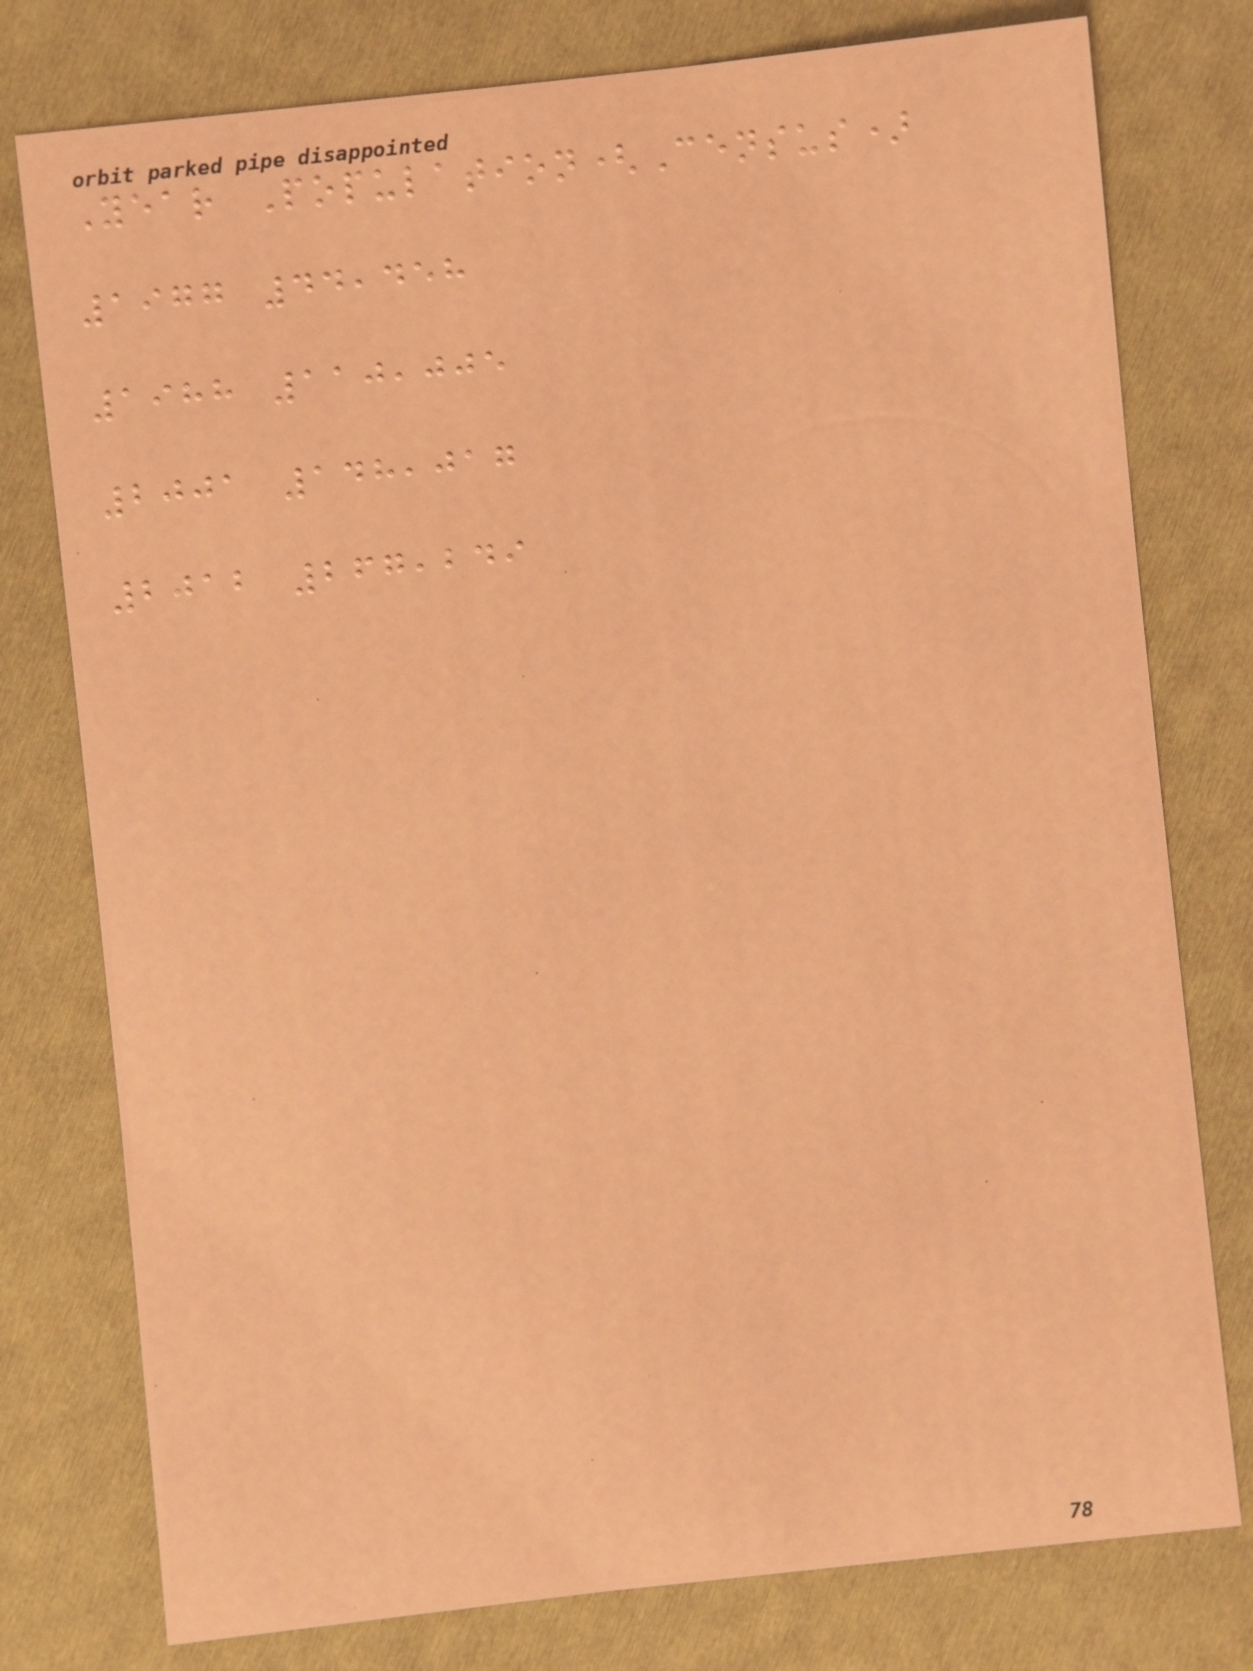Year Population(Census)
1977 44,458
1988 110,005
2001 148,017
2012 267,249
